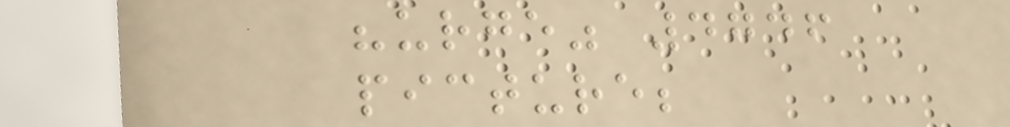"urge" 4746
picture;
